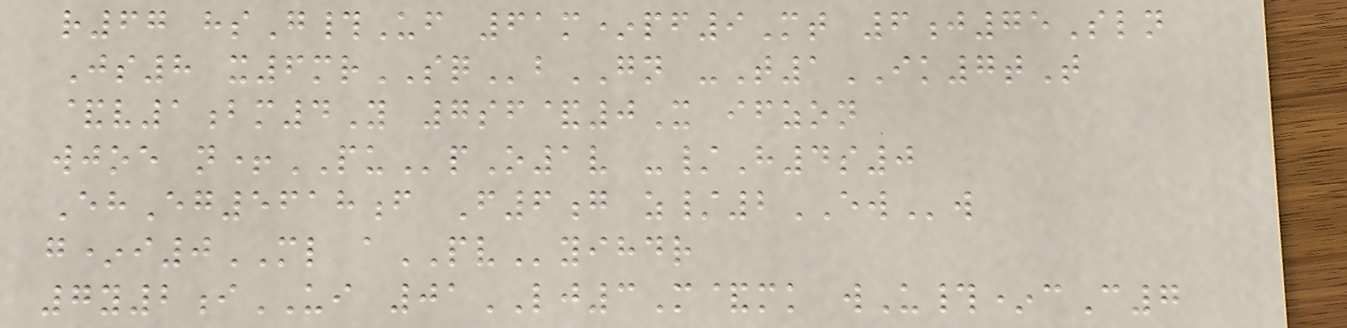r67 hsG#Uf 61m*pf9Mt 6j75Sln
Js8 x6mrSQbGN -T1IK7tT
&v1bm4Y 7sf&0X ifzon
wjoe n+PUpO1v -/H4s0
EhEg5618f F6g z/2EWw
g*i0ML aPVyihdr
7y2iUI 01LJ3M&mk wU#*cC7
